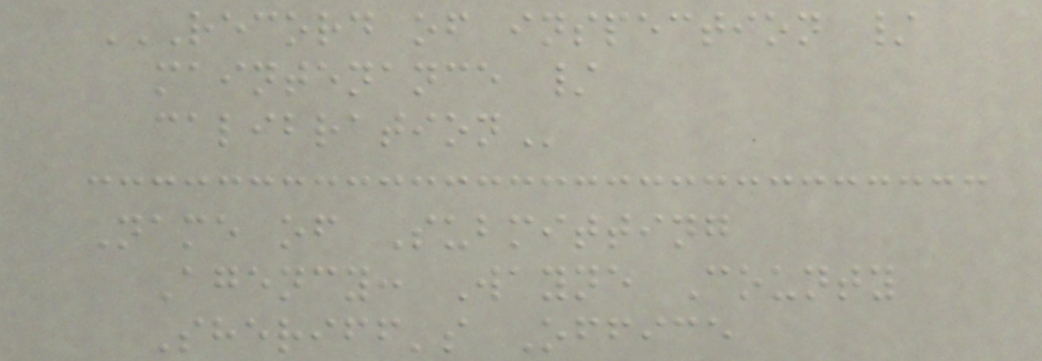RECORD OF INSPECTION /
MAINTENANCE /
CALIBRATION
Name of Submitting
Agency: Wayne County
Sheriff's Office
